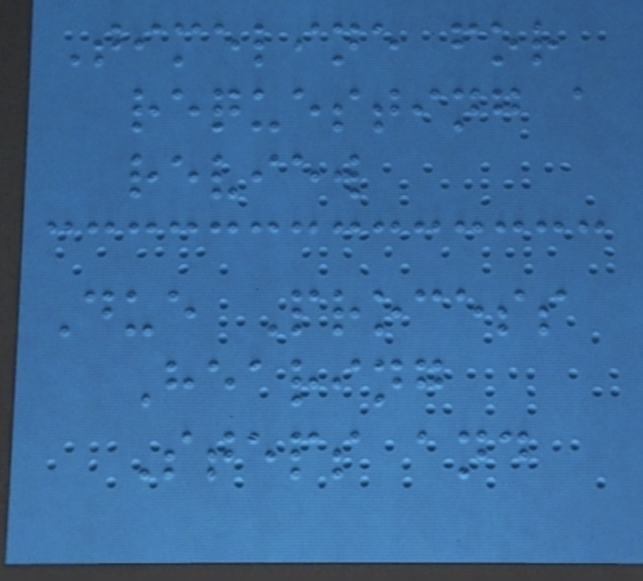Timeline for
requesting a
review
Due Process
Hearing
Steps and
